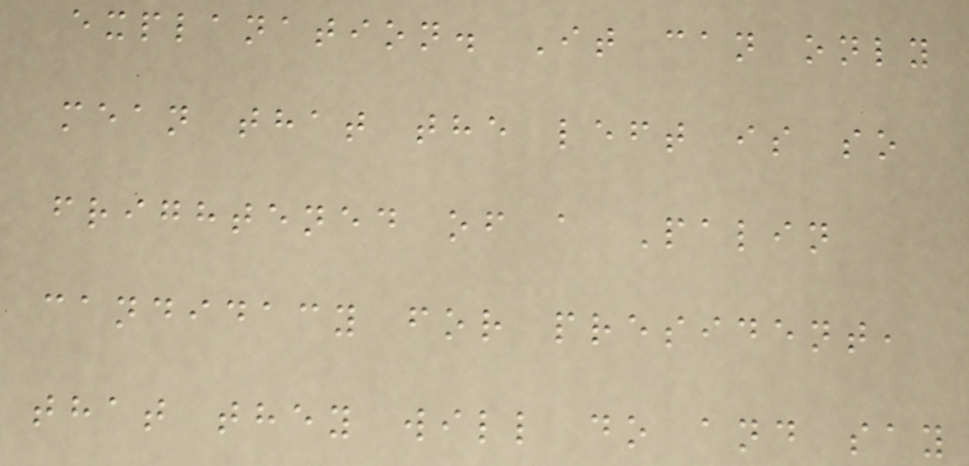explanation. It can only
mean that the left is so
frightened of a Palin
candidacy for president,
that they will do and say
